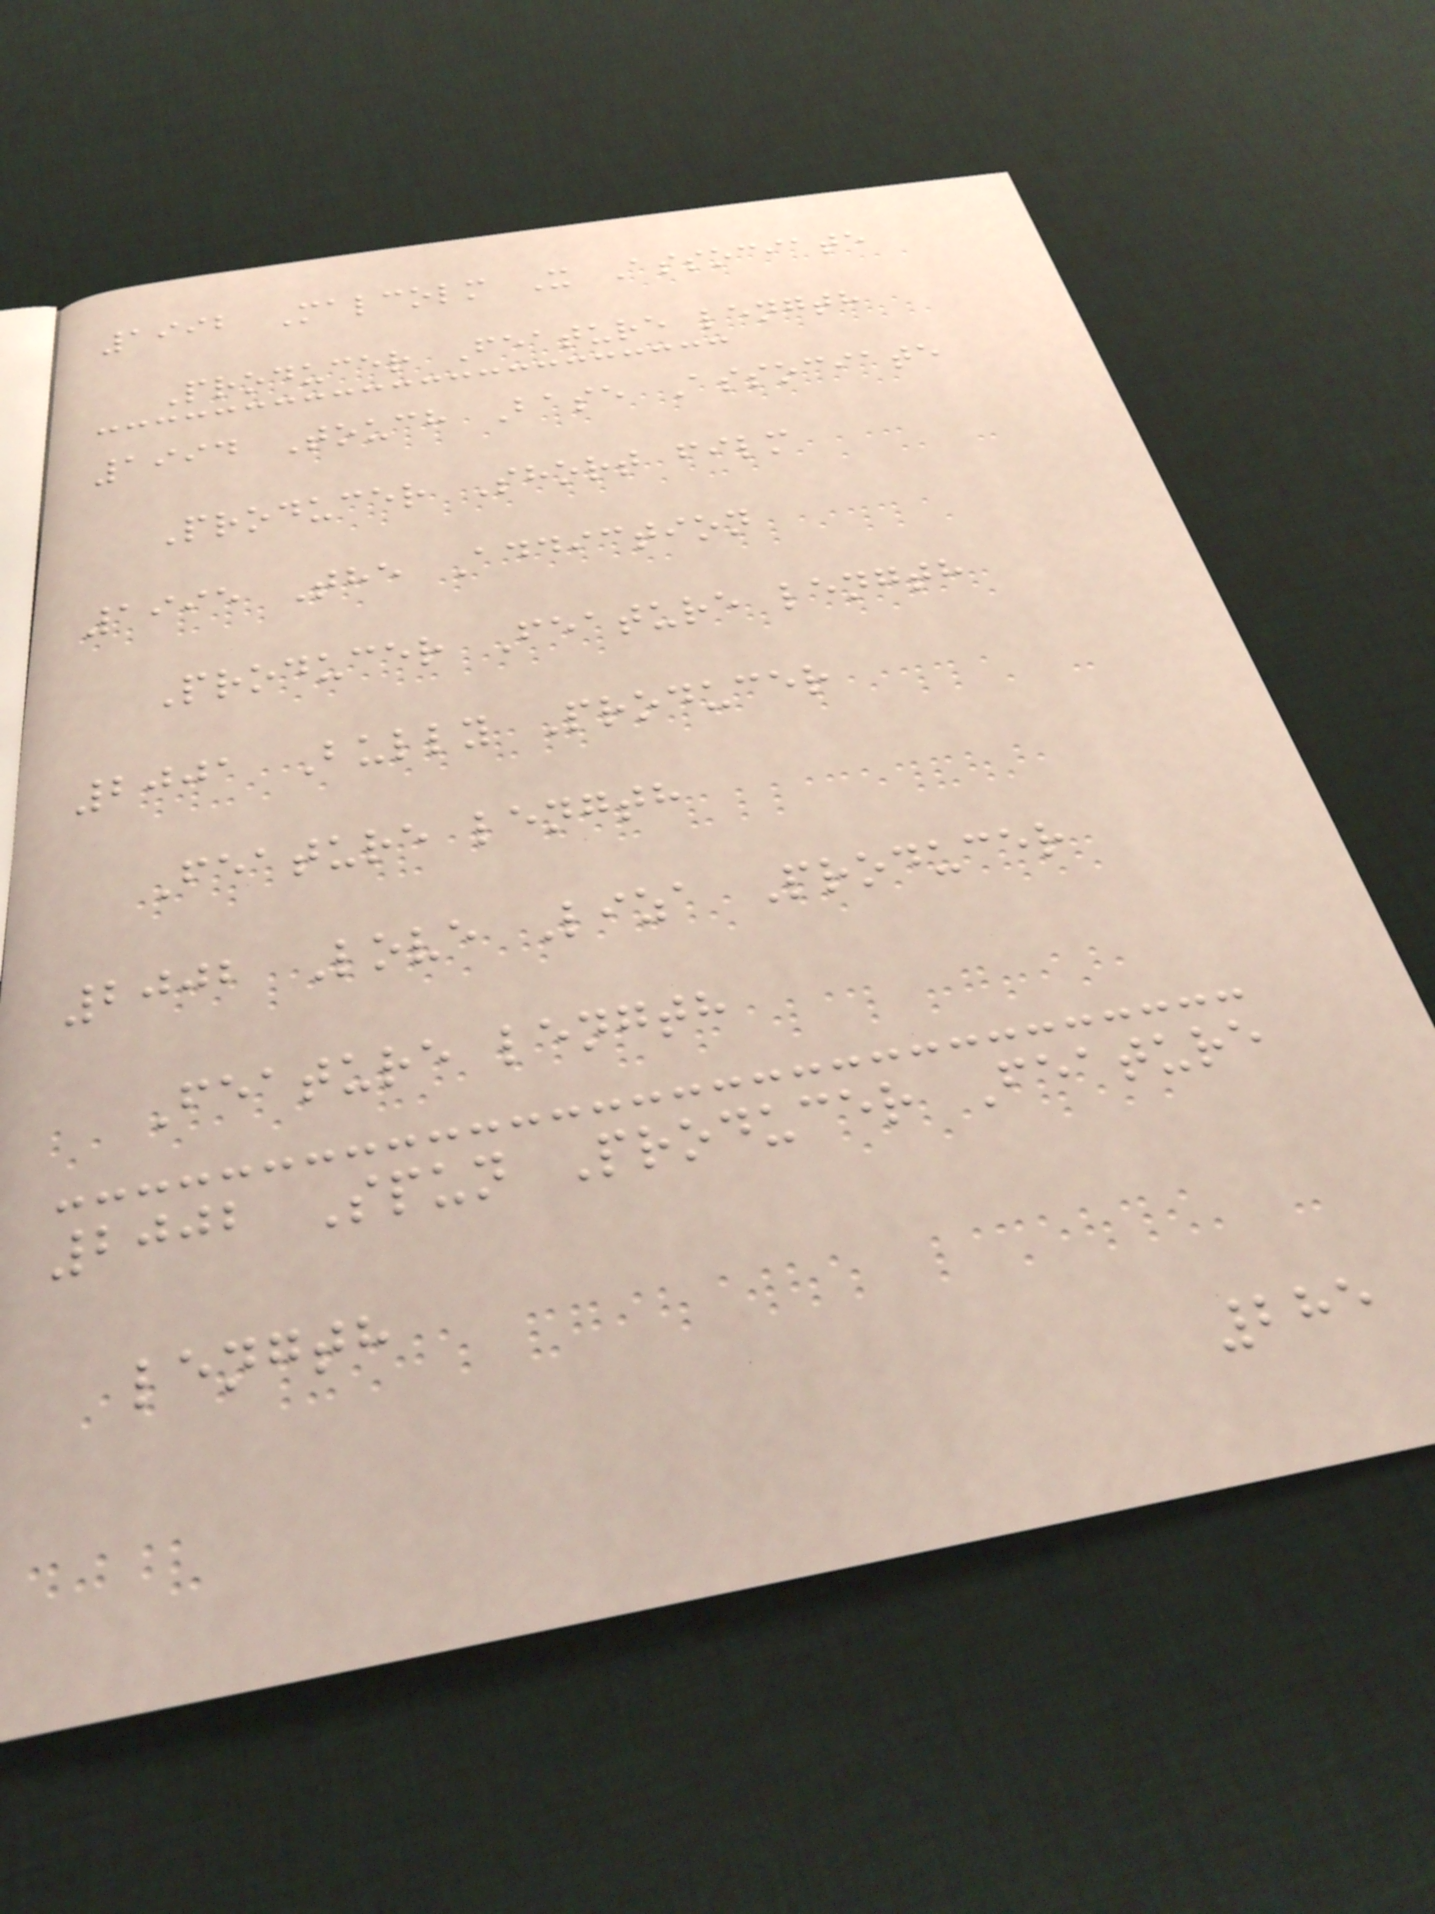1992 Malcolm X Associate
Producer Feature length
1994 Touch Base Associate
Producer Short film
1995 The Addiction
Producer Feature length
2001 Bully Producer
Feature length
2002 Love Liza Producer
Feature length
2002 Spun Producer Feature
length
285
